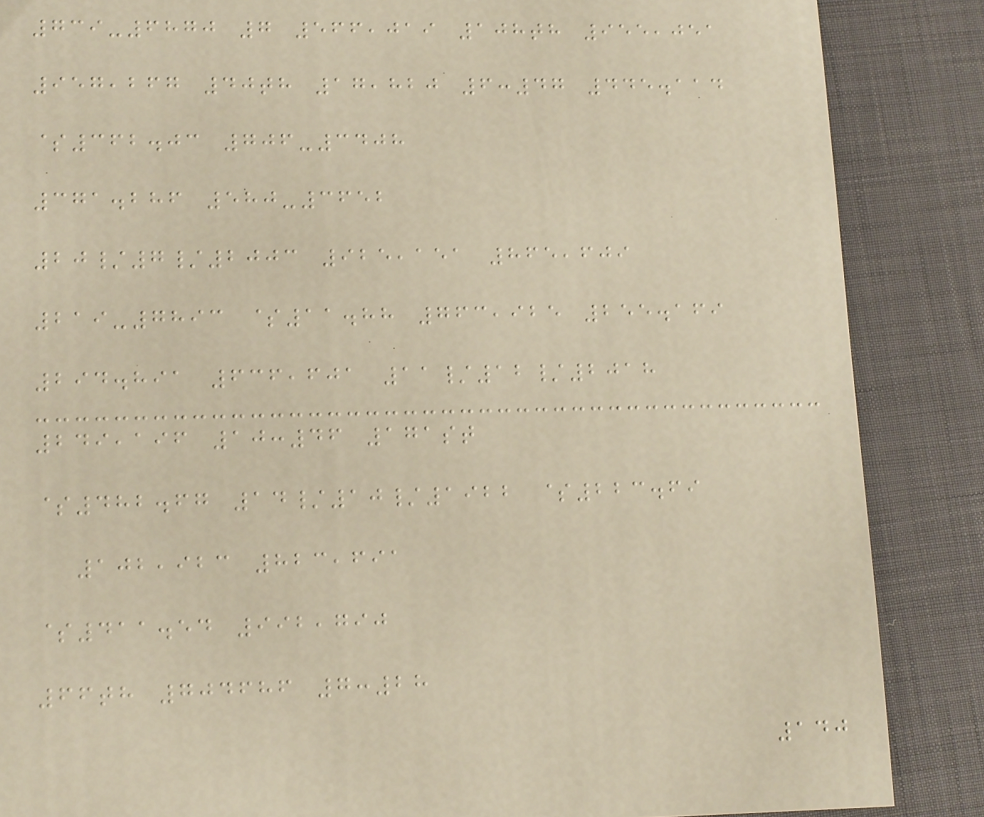739-6870 7 566,019 108th 955,051
957,267 40th 17,820 6:47 445.114
$362.03 706-3408
371.286 580-3652
20/7/2003 925,151 865,609
219-7893 $11.88 763,925 255.169
294.891 636,601 11/12/2018
249,196 10:46 171st
$482.67 14/10/1922 $223.69
102,923 823,691
$411.54 992,790
66th 704686 7:28
140
